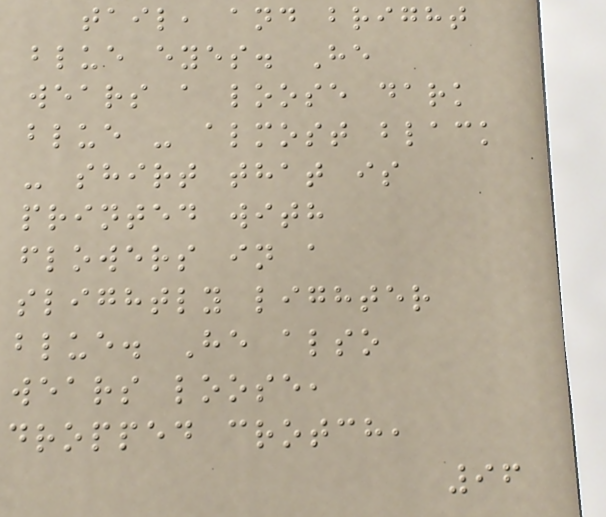tail, and bright
blue eyes. He
wears a loose dark
blue - almost black
- shirt that is
printed with
flowers in a
slightly lighter
blue. He also
wears loose,
dropped crotch,
96
